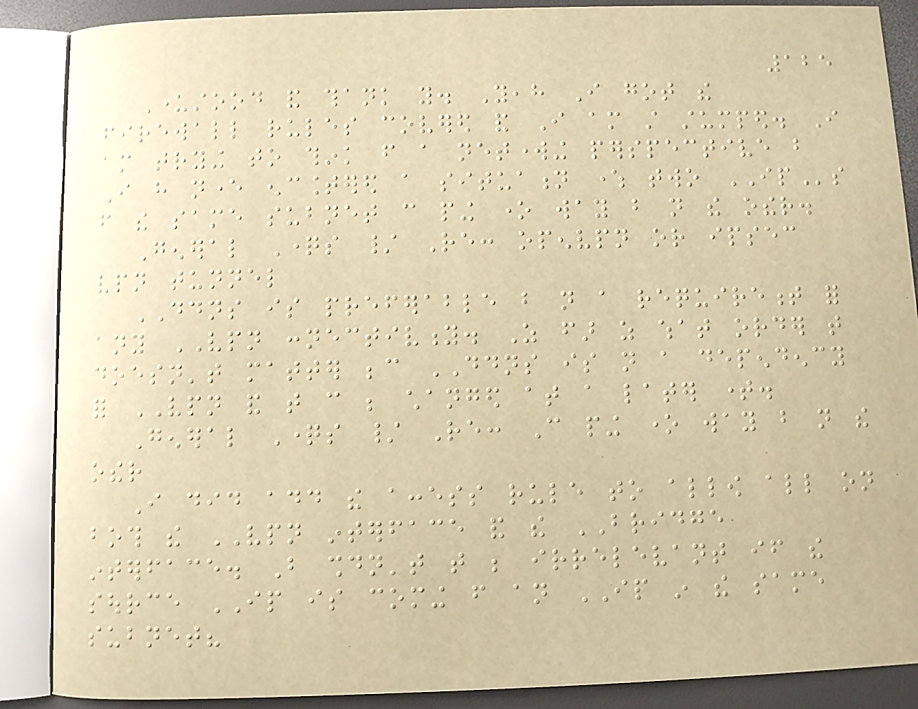125
Understood and thank you. Yeah I got the
firewall rules covered and I am still stumped. I
am trying to think from a networking perspective but
I have never encountered a situation where two IPs
from the same subnet can ping one way but not the other.
General Questions / Re: openvpn or ipsec
vpn tunnel
DDNS is preferable but not a requirement for
any VPN connectivity. As far as what order that
doesn't matter because DDNS is not a dependency
for VPN and that can be changed at a later time.
General Questions / Re: Can ping one way but not the
other
I did add the access rule to allow all on
both the VPN interface and the BRIDGE
interface. But shouldn't that be irrelevant if the
source IP is coming from an IP in the same
subnet?
